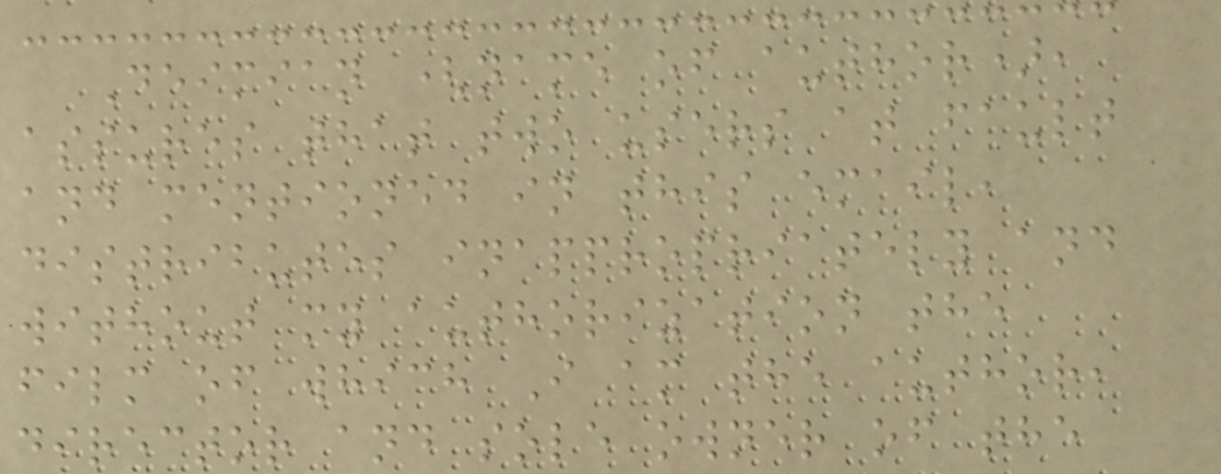Deimian (name of author),
assures that two users at fault
and mentioned in this email,
distributes inappropriately and
without my authorization the
film of which I am the author,
director and sole owner of the
